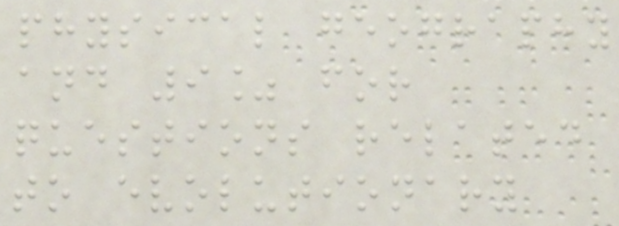physical geography
and 9% for
questions related
to evolutionary
